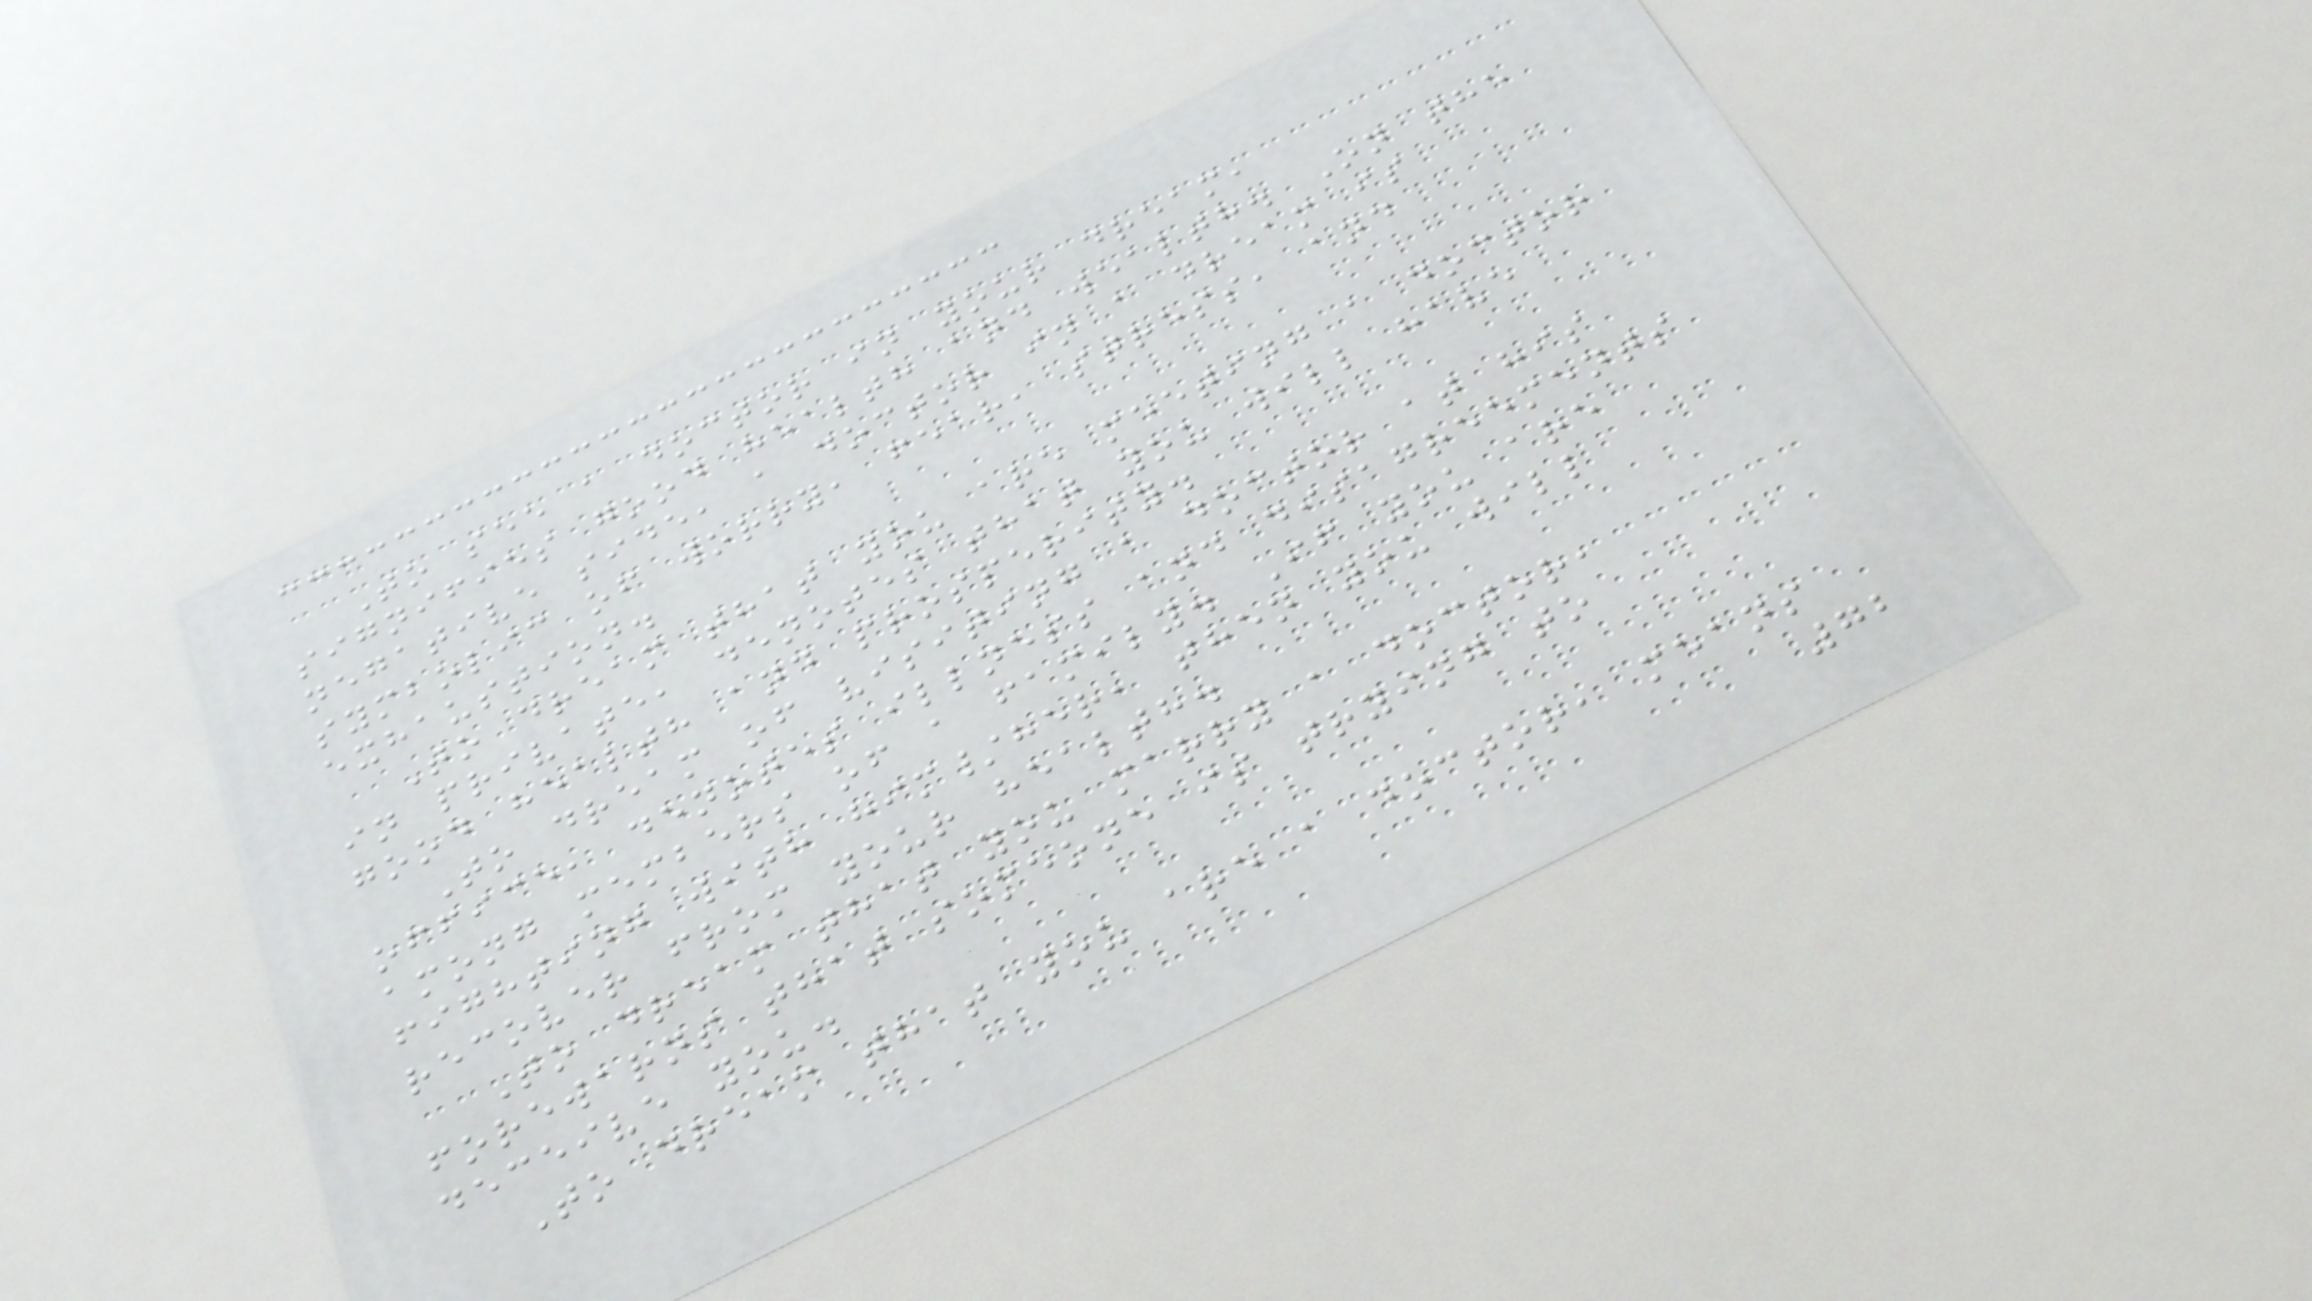To see a doctor in your dream,
signifies good health and wealth. On the
negative side, a doctor in a dream is
symbolic of worry, fear, stress, and
exhaustion.
To dream that you are meeting a doctor
in private, denotes that you will have
good health and prosperity.
To dream of visiting a doctor at his
office, denotes illness and disagreements
among members of a family. If you are
fighting with him/her, then you will
recover from your health.
To dream that you marry a doctor,
forewarns that someone is trying to
deceive you.
To dream that you are a doctor, means
72
